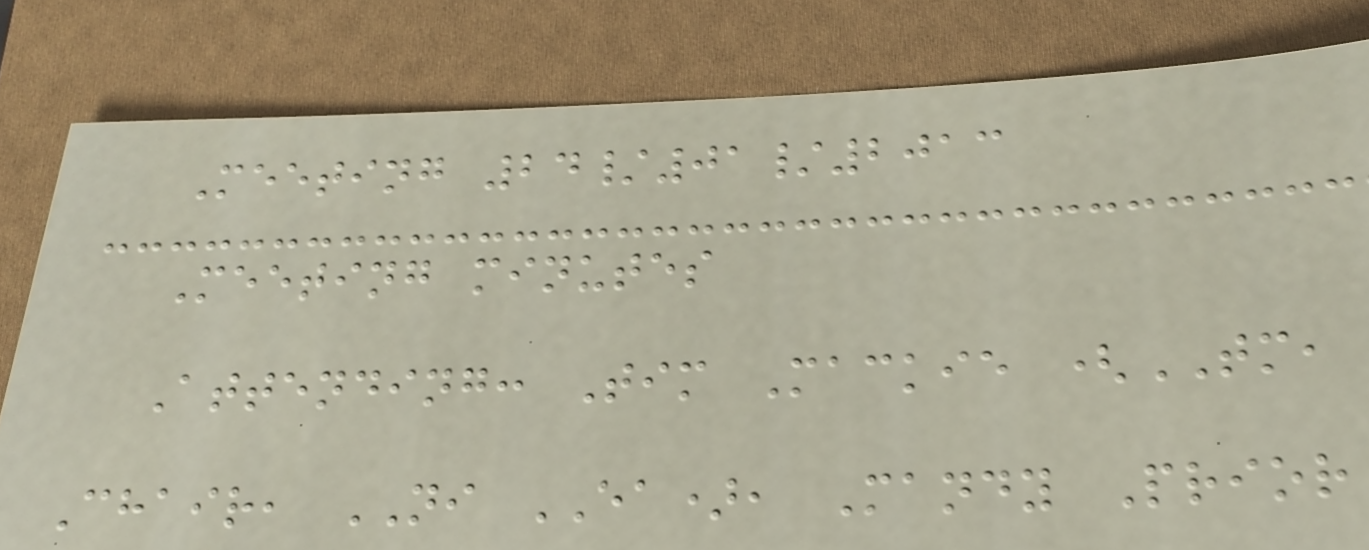Meeting 24/01/2013
Meeting minutes
Attending: Tim Mackie (TM,
Chair, NI EA), Mandy Prior
